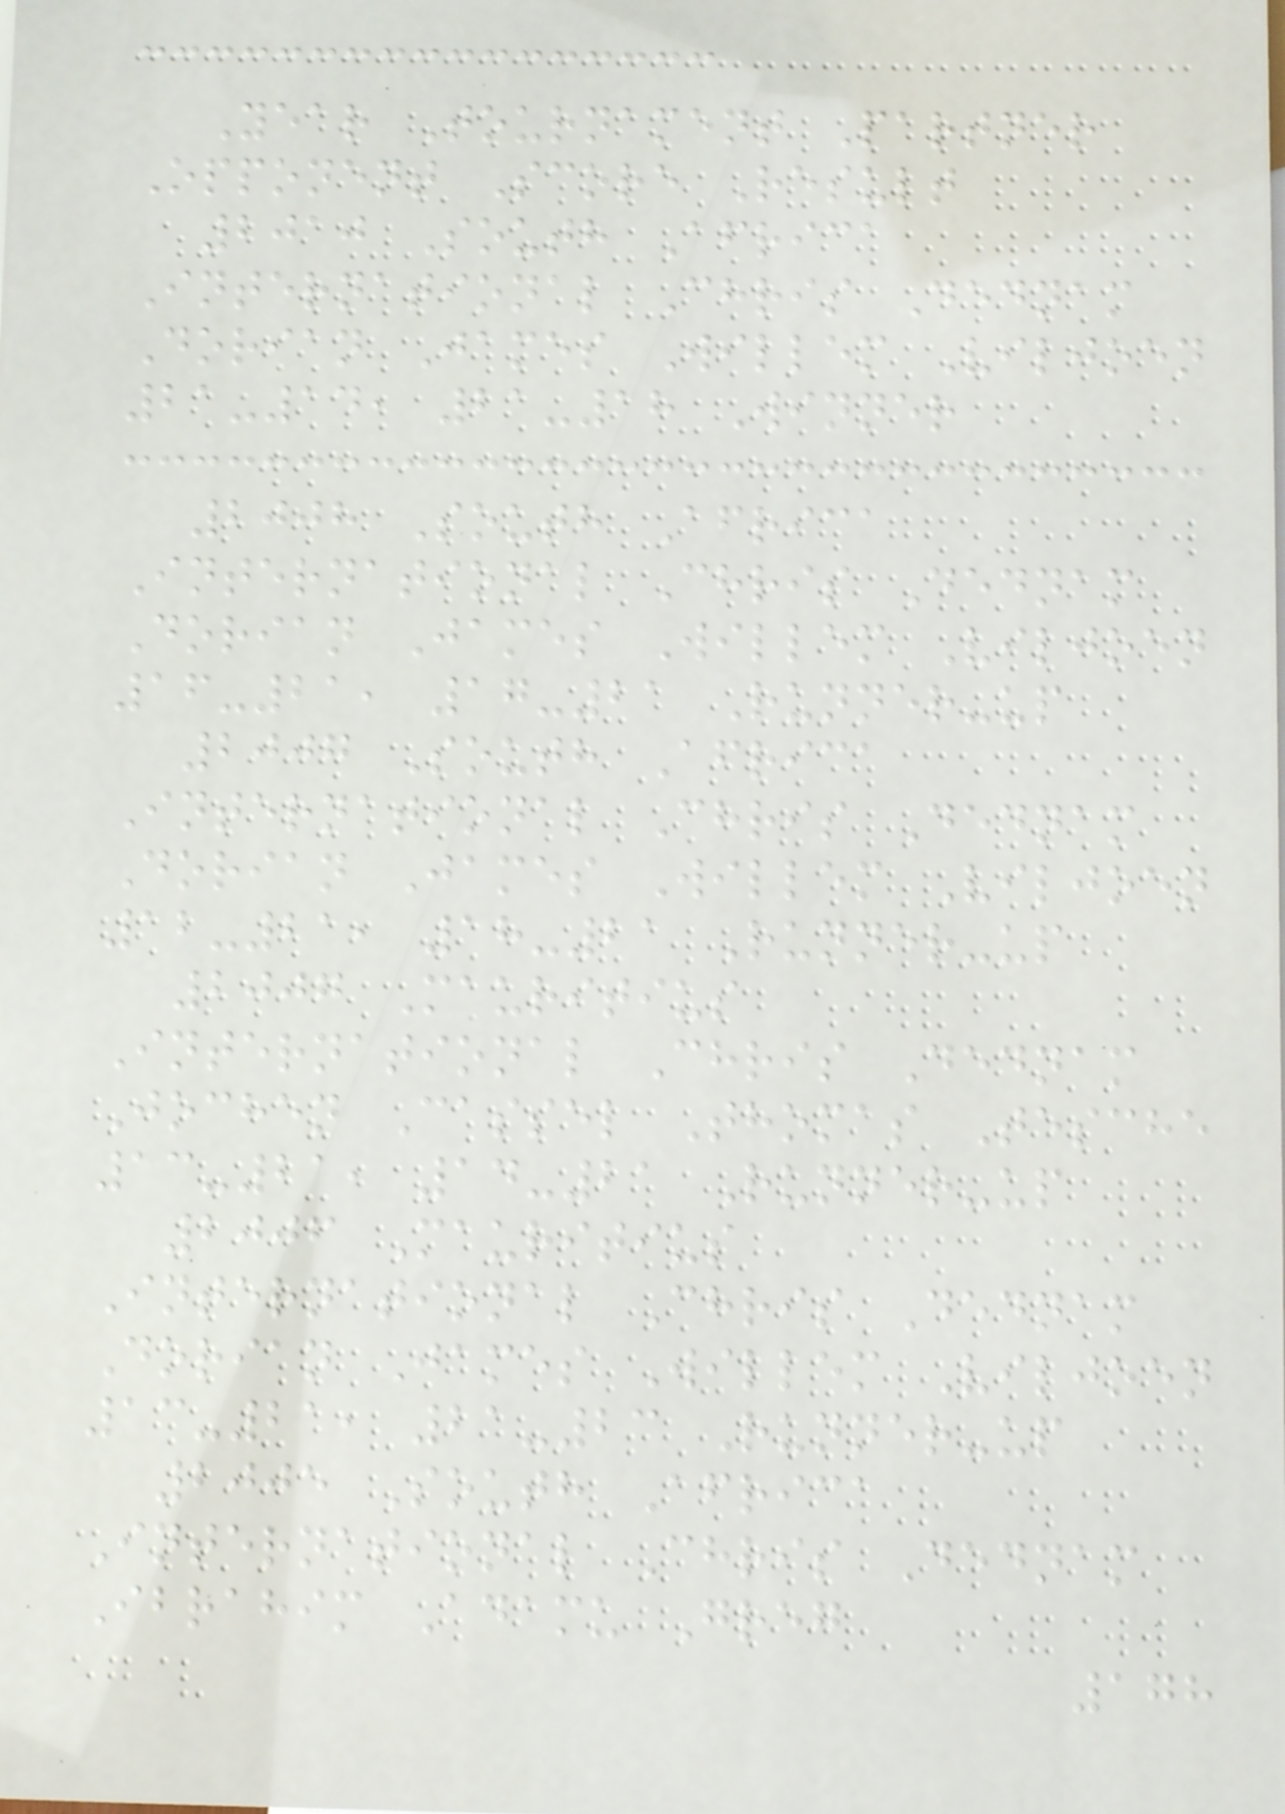Year Tournament Partner
Opponent Score Result
2010 South Africa
International Chris Dednam
Dorian James Willem Viljoen
21-14, 21-18 Winner
2008 South Africa
International Chris Dednam
Dorian James Willem Viljoen
16-21, 17-21 Runner-up
2007 South Africa
International Chris Dednam
Dorian James Willem Viljoen
12-21, 18-21 Runner-up
2007 Mauritius
International Chris Dednam
Jochen Cassel Thomas Tesche
13-21, 14-21 Runner-up
2006 Mauritius
International Chris Dednam
Dorian James Willem Viljoen
13-21, 21-23 Runner-up
2005 South Africa
International Chris Dednam
Ibrahim Adamu Greg
178
